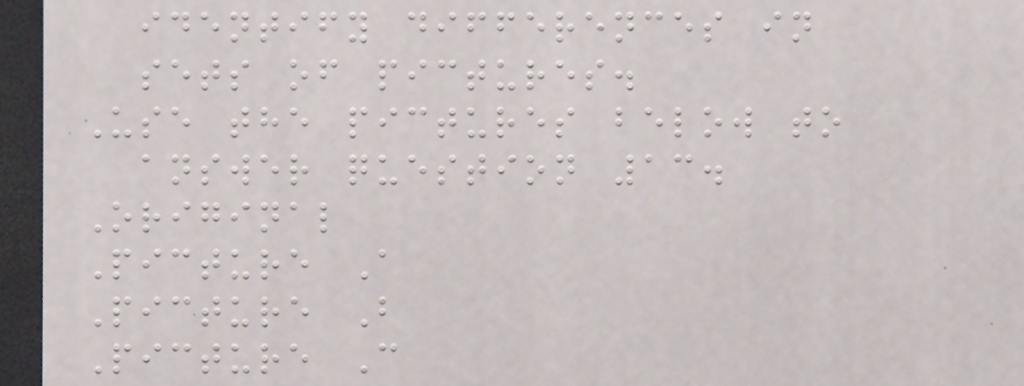identify differences in
sets of pictures.
Use the pictures below to
answer question 13.
Original
Picture A
Picture B
Picture C
